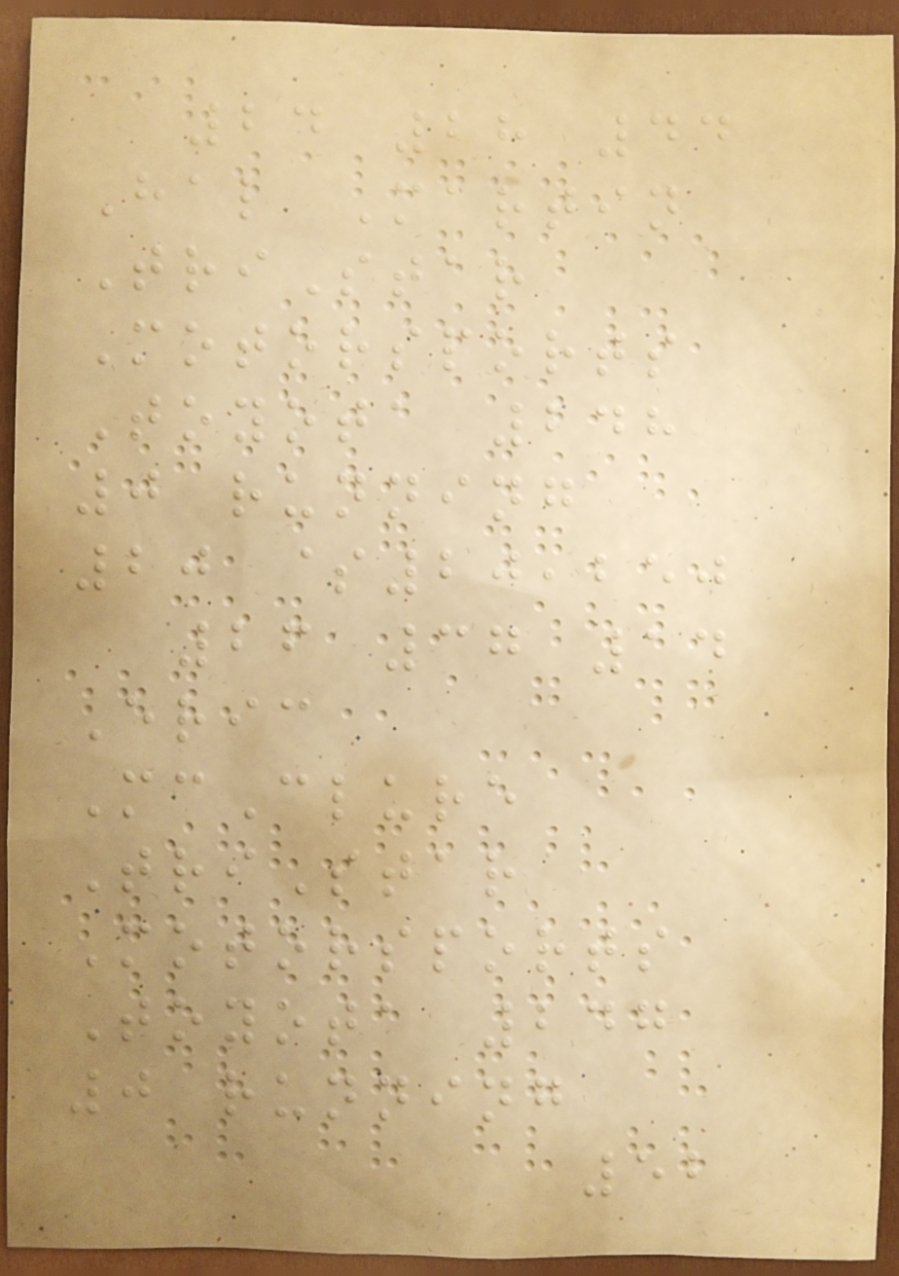24 28 44
Hal Martin
TriStar
Motorsports
Toyota 248
0 running
20 $20,250
26 37 14
Eric
McClure
TriStar
Motorsports
Toyota 247
0 running
52
